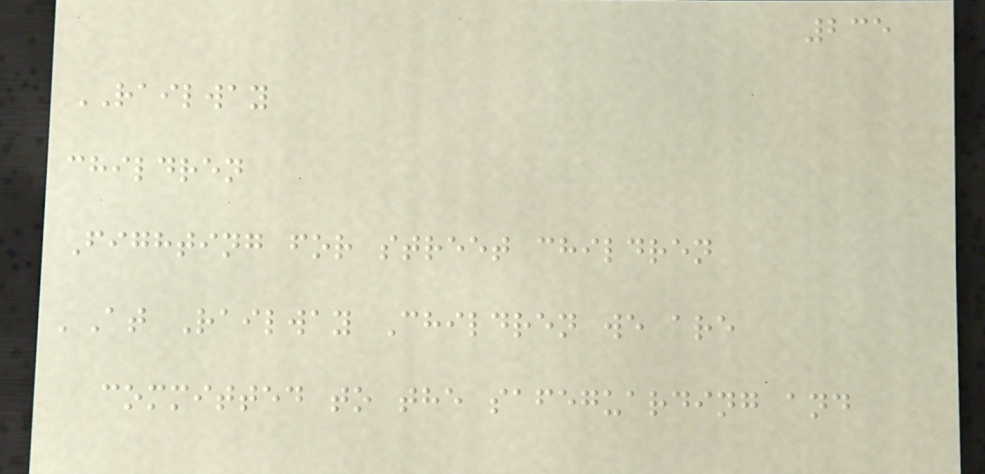235
RAILWAY
children
Fighting for street children
'At Railway Children we are
committed to the safeguarding and
